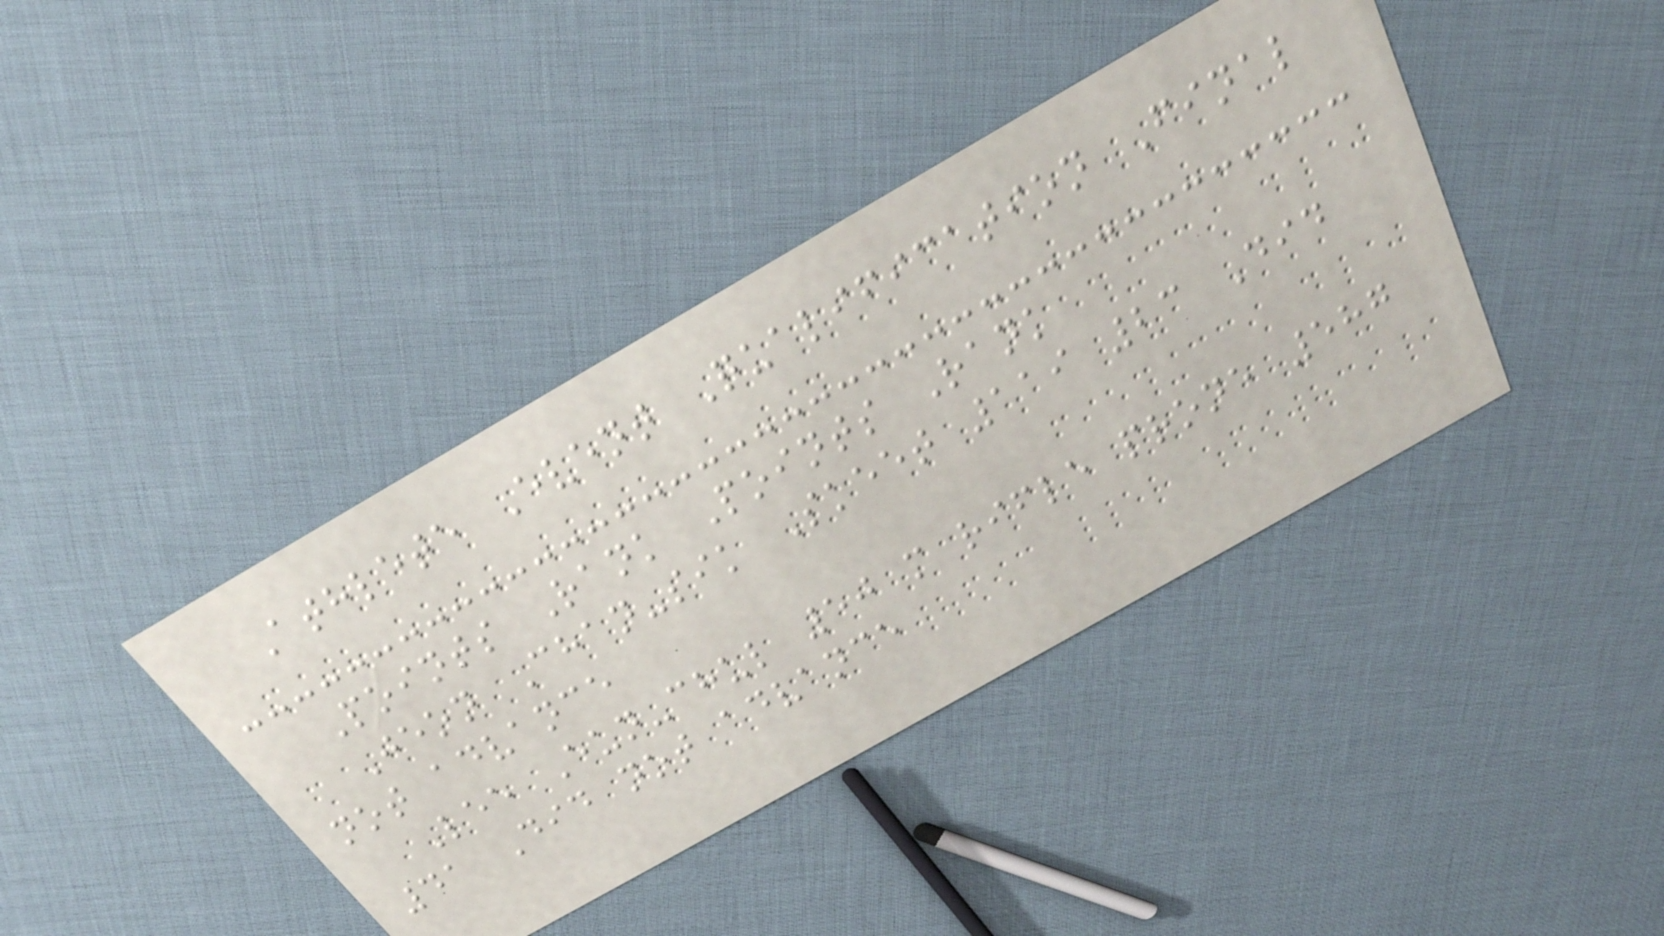Athlete Event Qualification Final
Points Rank Points Rank
Jeon Chan-sik Skeet 119 23 Did
not advance
Lee Eun-chul 50 m rifle prone 587
41 Did not advance
